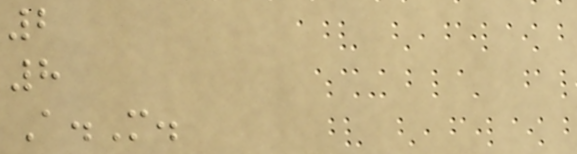2
8
A.M.
